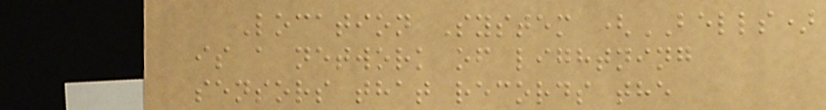Location System (BELLS)
is a network of lightning
sensors that records the
